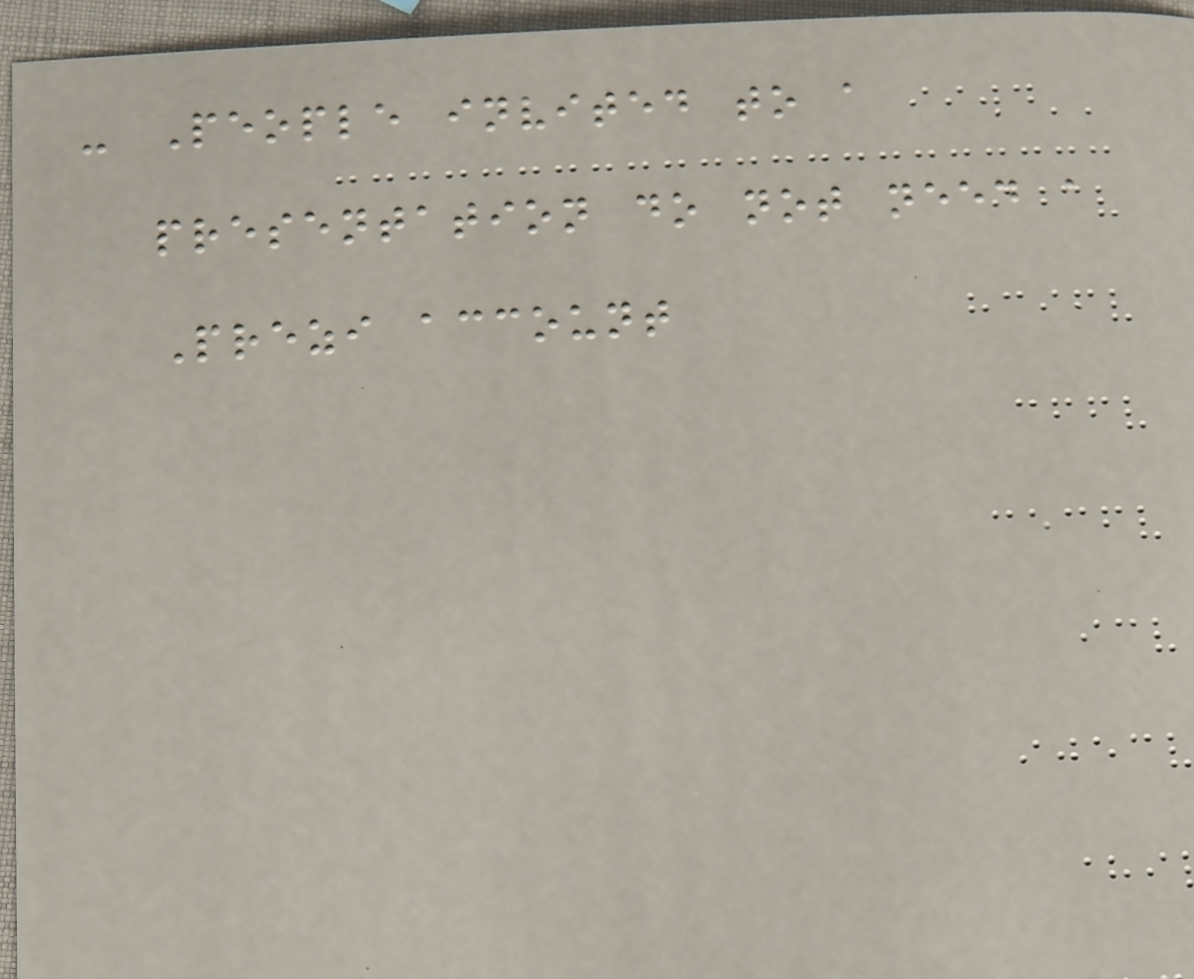- People invited to a
presentation do not need a
Prezi account
